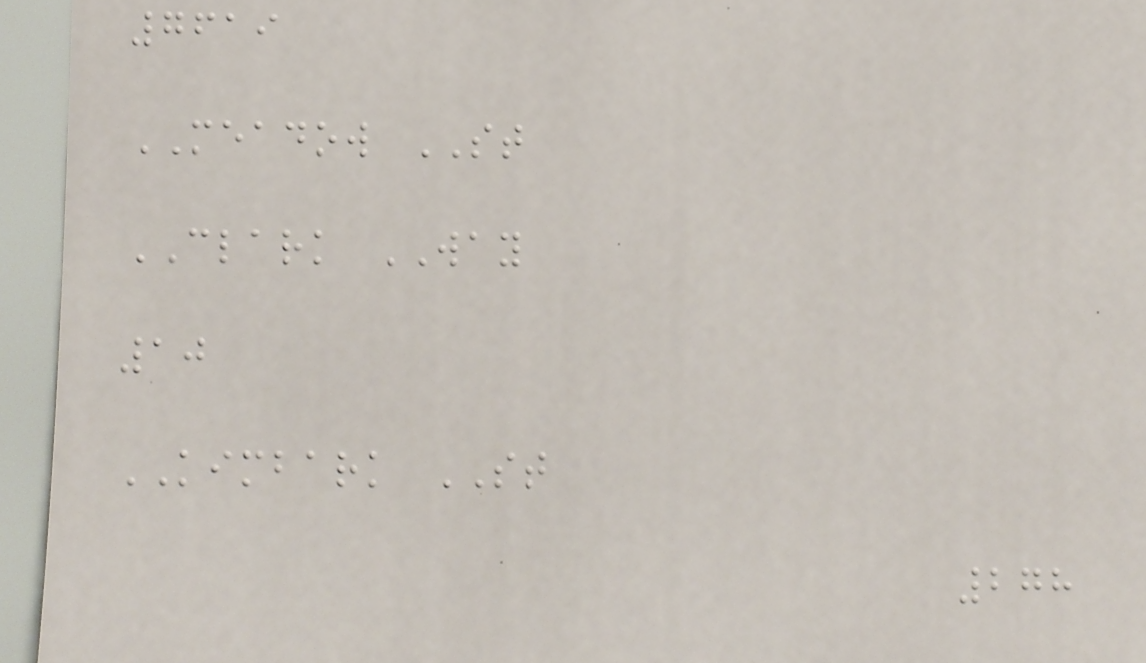7619
MEADOW ST
CLARK WAY
10
KIMBARK ST
278
